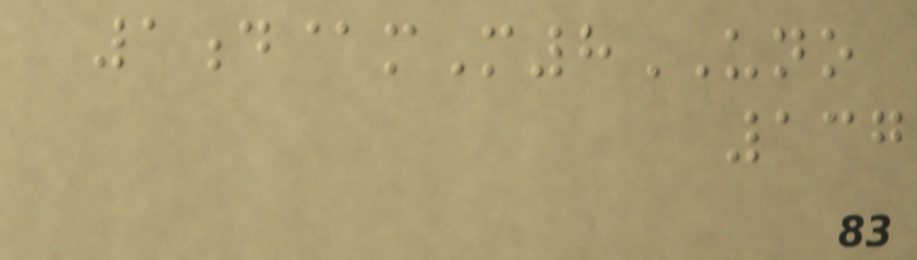1d@mM8UNO
137
